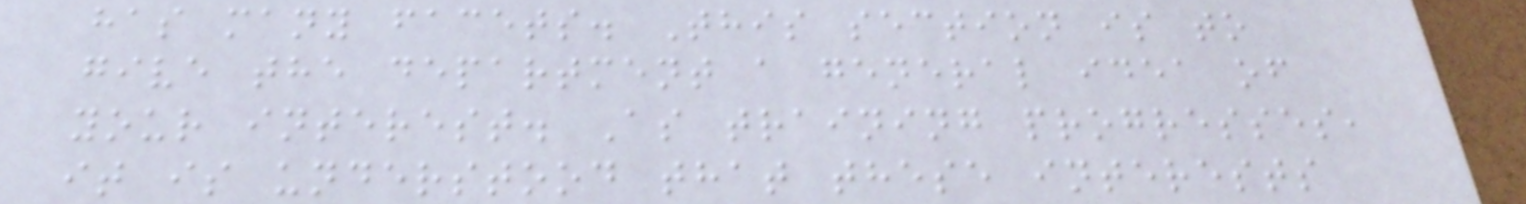has many facets. This section is to
give the department a general idea of
your interest. As training progresses,
it is understood that these interests
